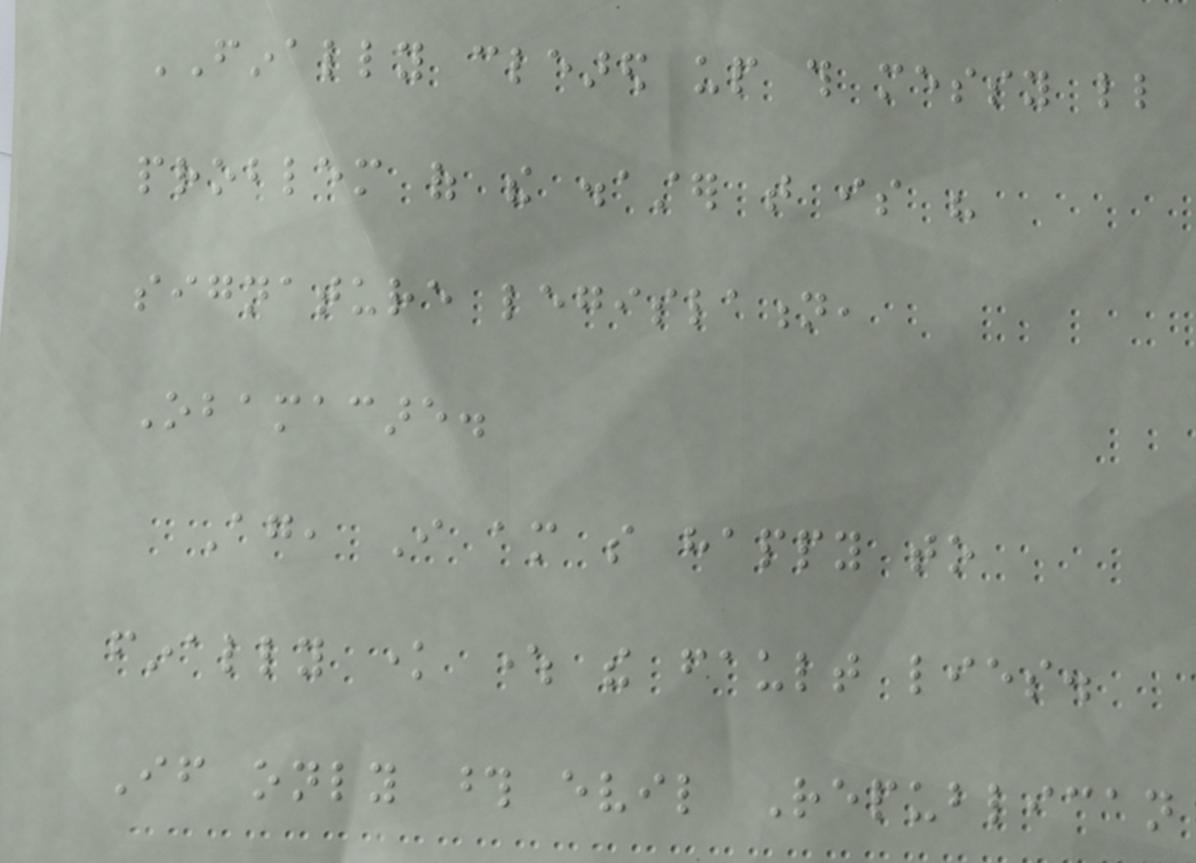FINALLY cleared up this messy little
problem of the disaster that is his
signature legislation,
Obamacare.
Again, I am so happy to
finally know where the fault lies.
If only those evil Republican
